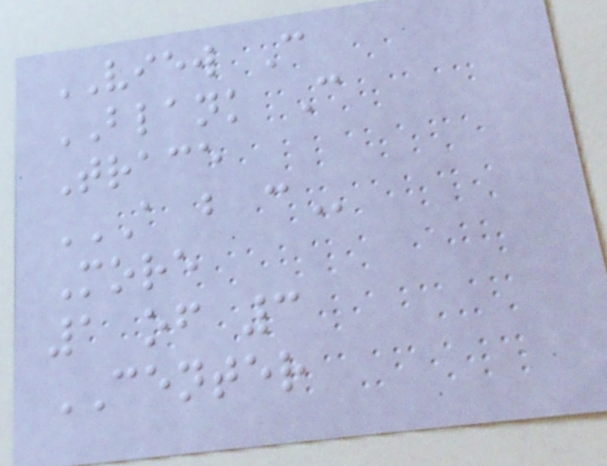VIEW C
BLANK C
Trace
A B C
More
1 of 3
CENTER
